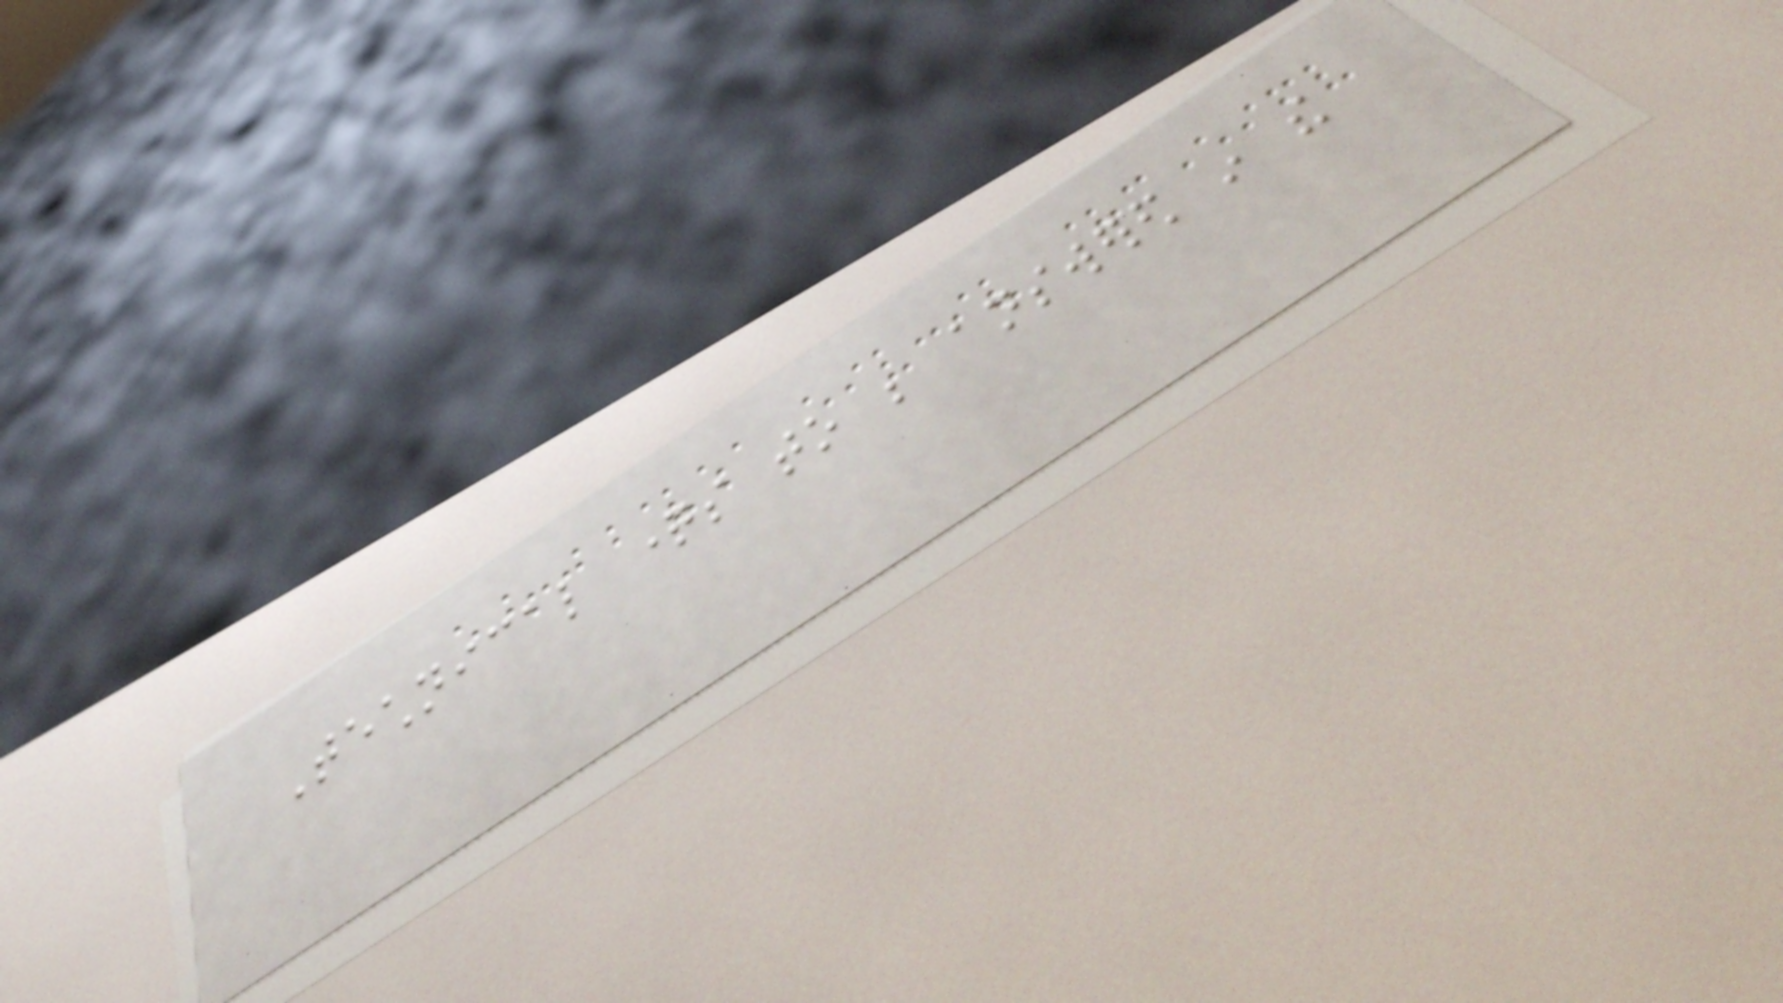Technical questions to be answered in the
